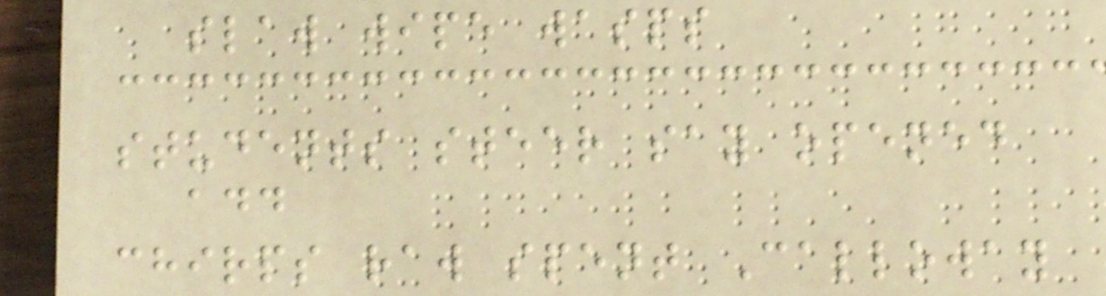slaw wipe wasps
students steer say opened
add
chirps raw spent Calloway
